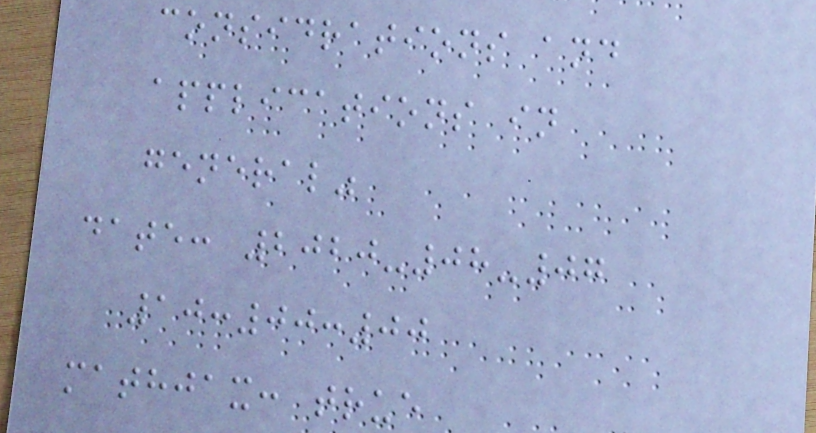considrations and
applications in
general"
date: 2020-08-07
10:00:00
mathjax: true
